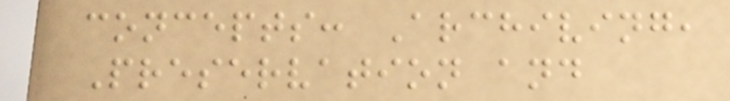concepts: Archiving,
Preservation and
